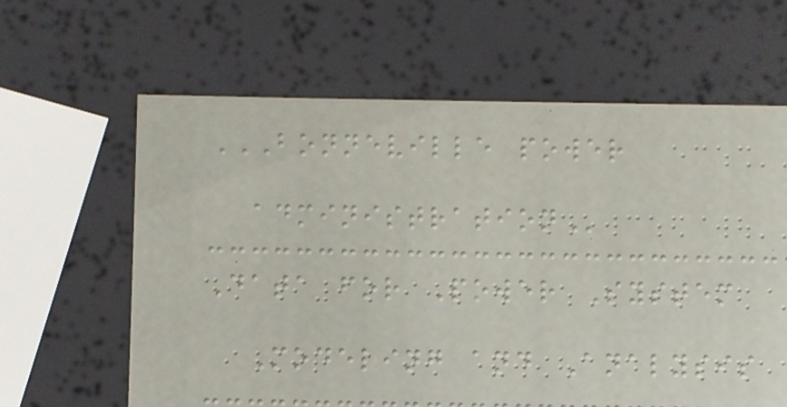BONNEVILLE POWER
ADMINISTRATION
Data for Power System
Modeling and Analysis
